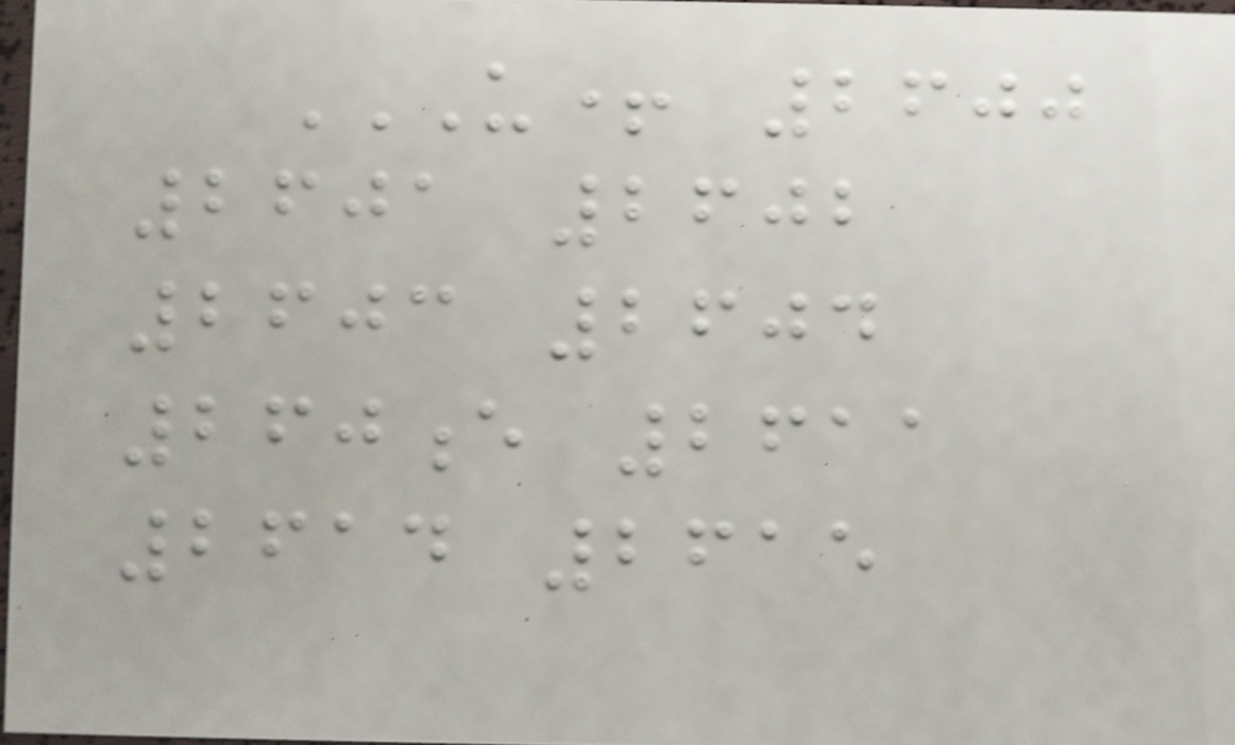U+ 2600
2601 2602
2603 2604
260E 2611
2614 2615
